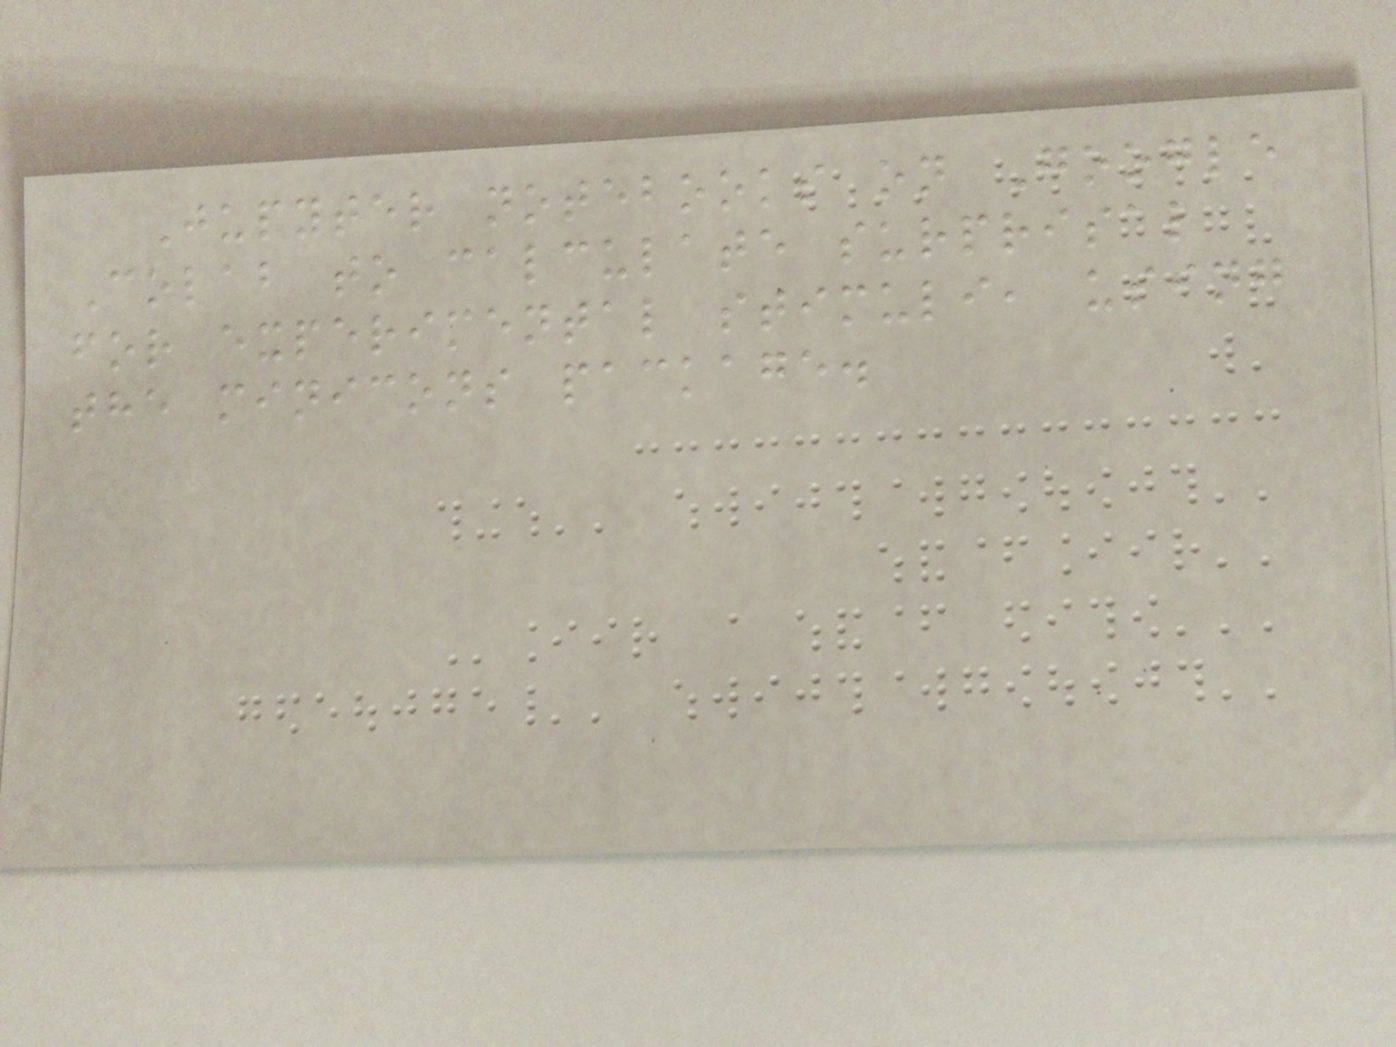Jupyter notebooks on Google
Colab to calculate surprisal
for experimental stimuli, using
the minicons package.
